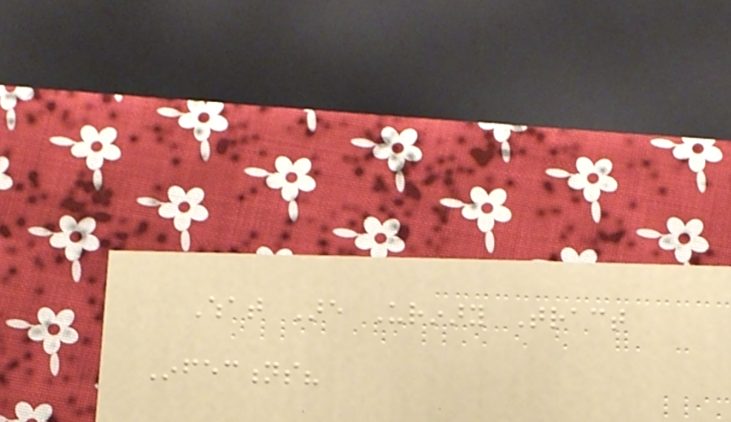What Are Urinary Tract
Infections?
